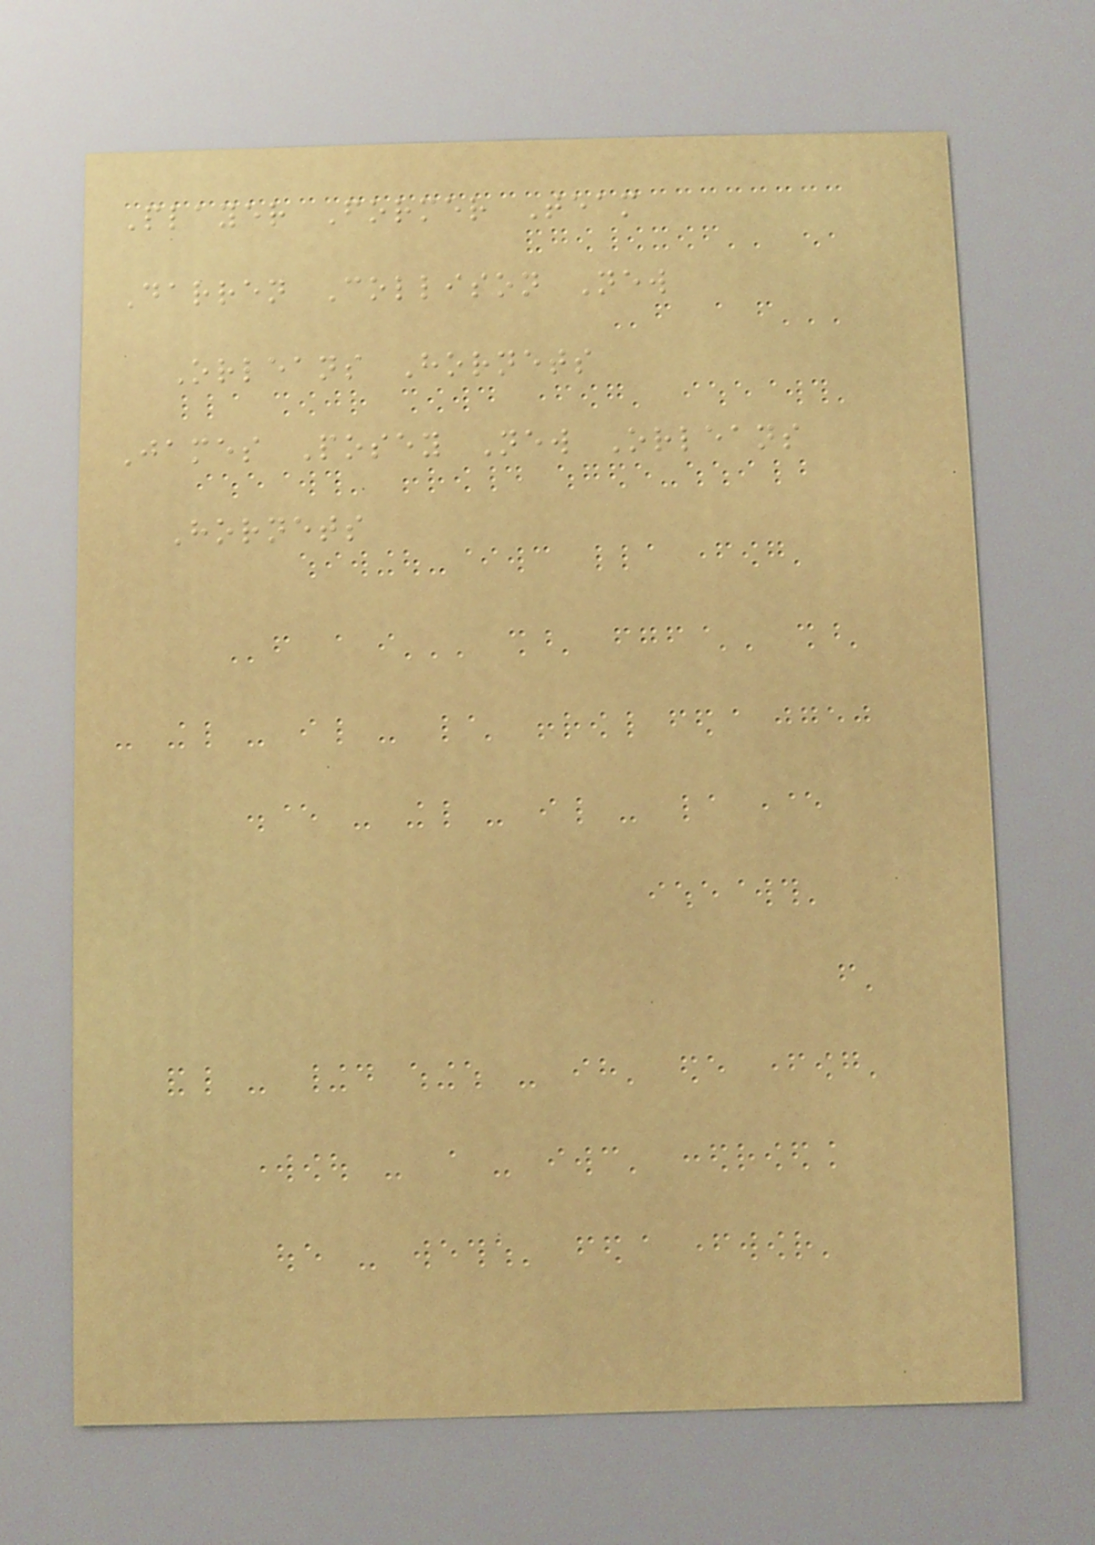Player Former Team
Darren Collison New
Orleans Hornets
James Posey New Orleans
Hornets
